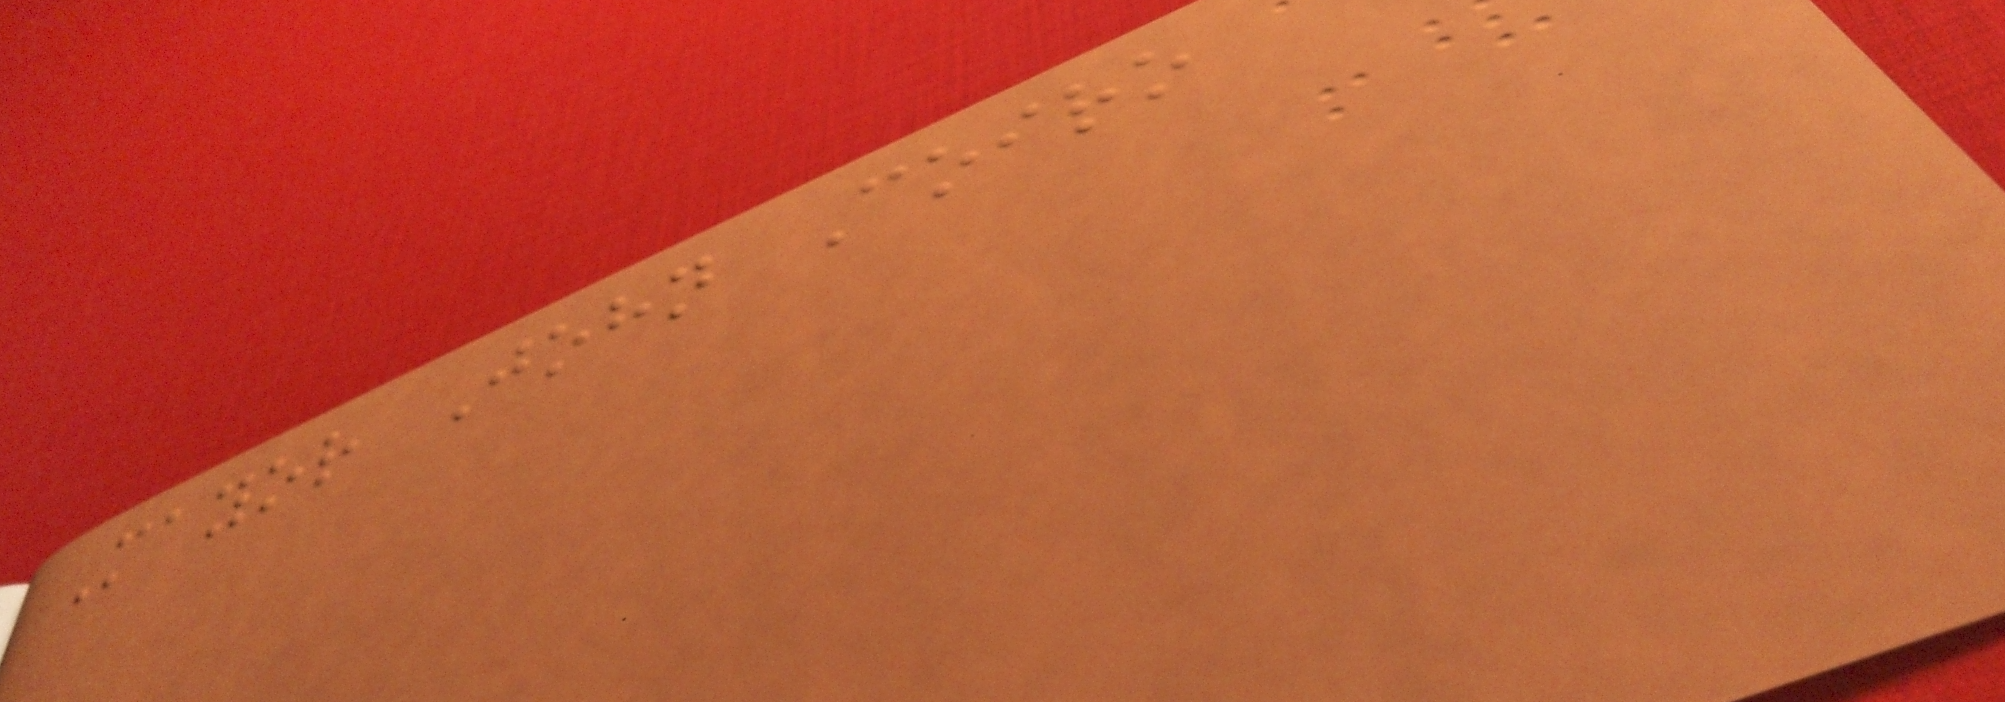Mayor John Coiro
